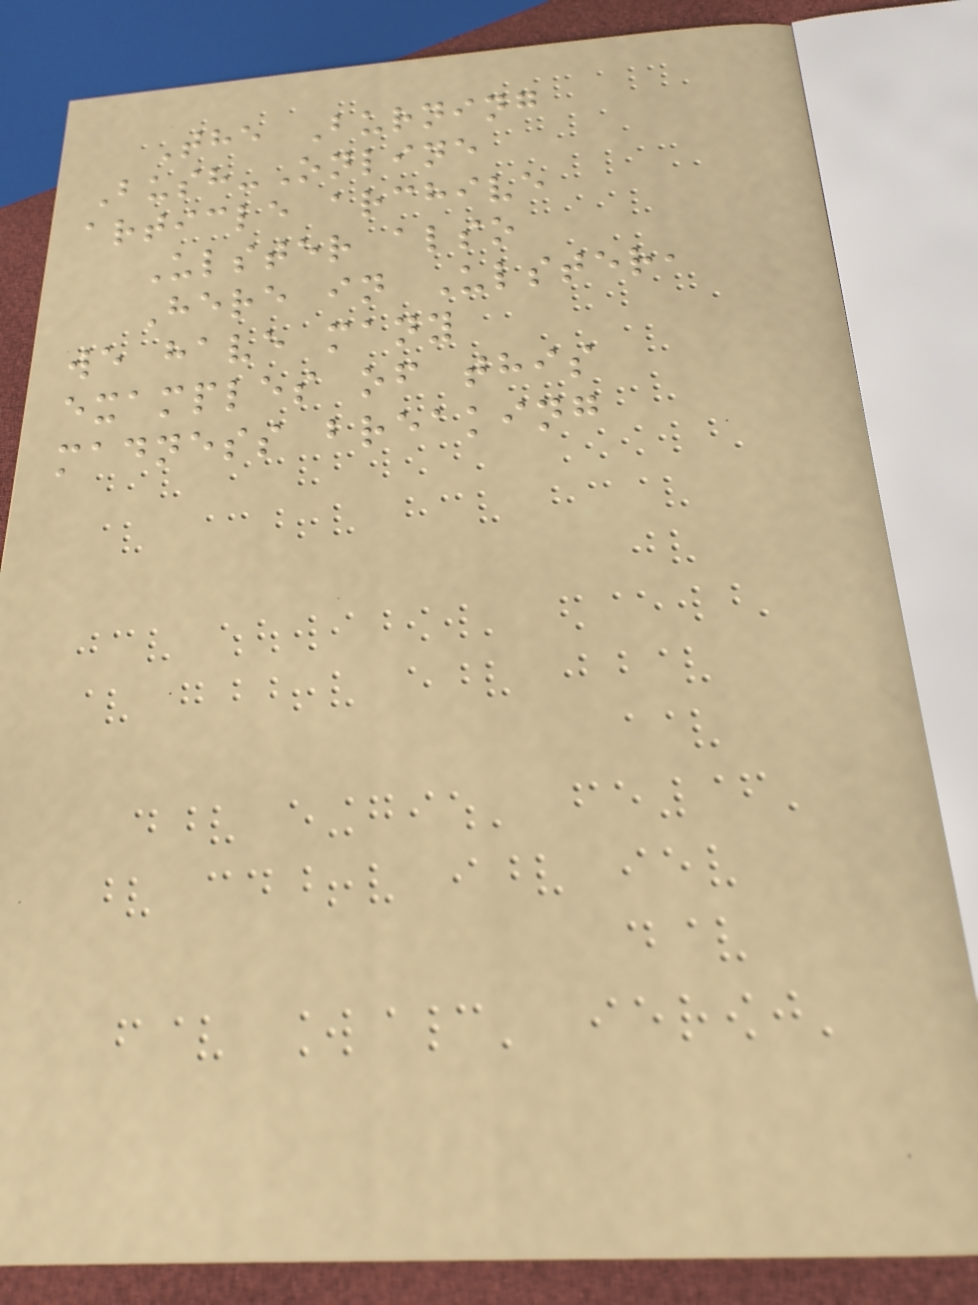The Burning
Bush-Online
article archive
Ulster also
Here in Ulster,
we have many
examples of this
madness breaking
